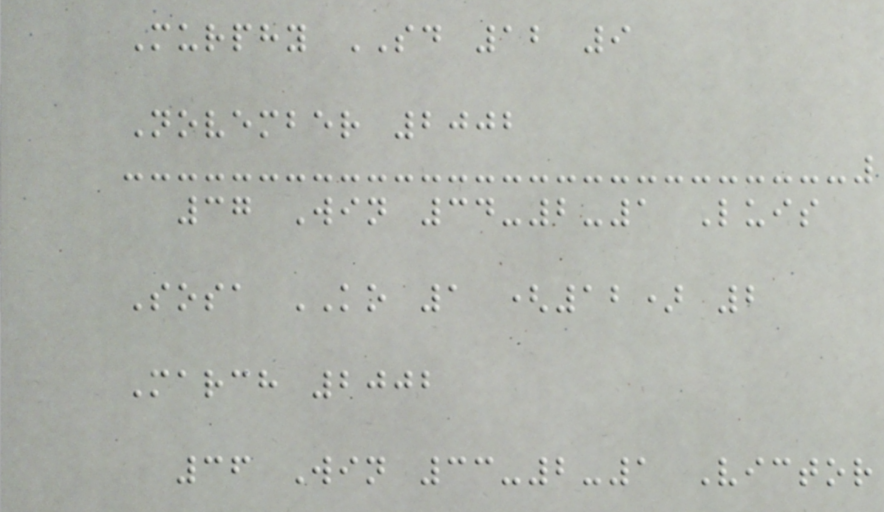Murphy SD 12 9
November 2002
37 Win 34-2-1 Luis
Sosa KO 1 (12) 2
March 2002
36 Win 33-2-1 Victor
